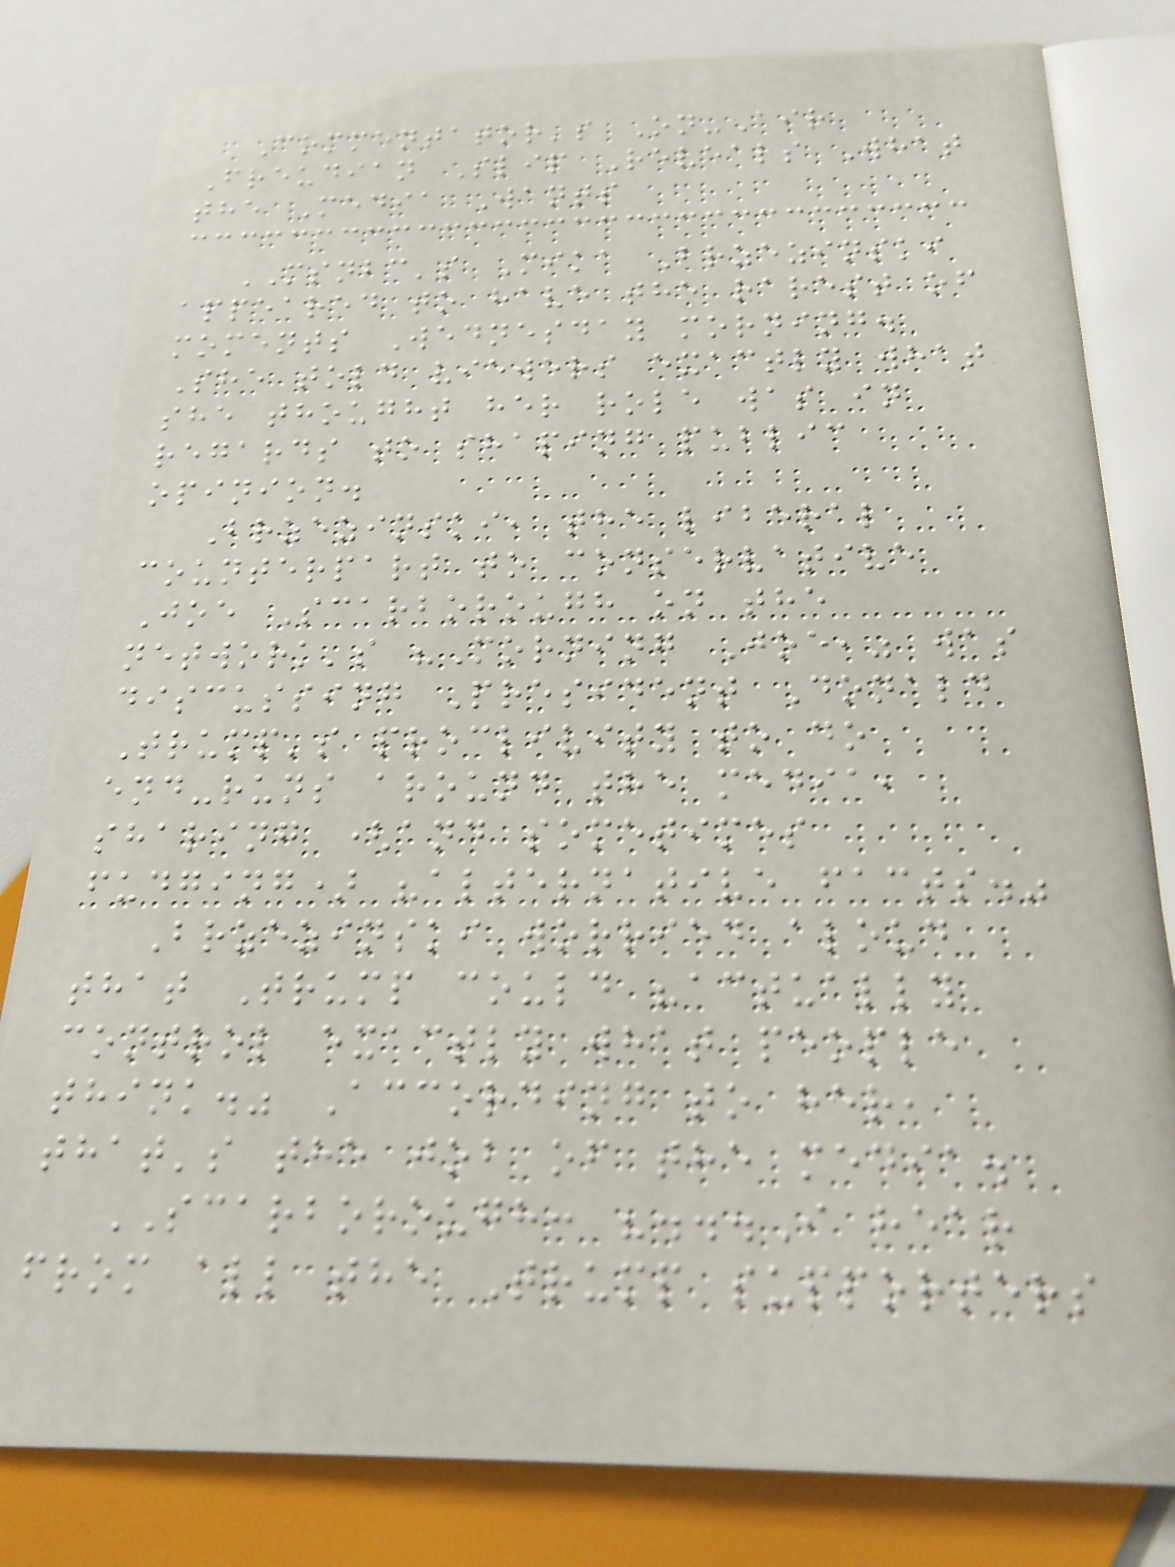Commentator's On-Air
Freudian Slip Reveals What
the Media Wants
MSNBC's Mika Brzezinski
appeared to have the rarest of
moments Wednesday morning.
She told viewers exactly what
she thought her role was in
regards to shaping public
opinion.
Brzezinski, the liberal
counterpart to conservative
Joe Scarborough on the
network's "Morning Joe," was
discussing President Donald
Trump's proclivity to do
end-runs around the media,
sharing (and sometimes
fudging) "alternative facts."
Brzezinski worried aloud
that Trump could "actually
control exactly what people
think." According to her,
that's the job of the media.
SCARBOROUGH: "...I hear
from all the Trump supporters
